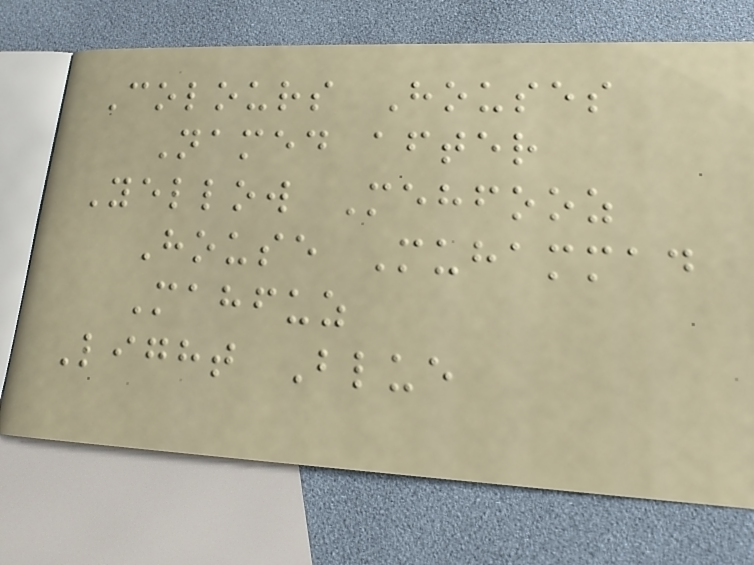Colours Houses
Named after
Yellow Mehfooz
House Muhammad
Mahfuz
Light Blue
